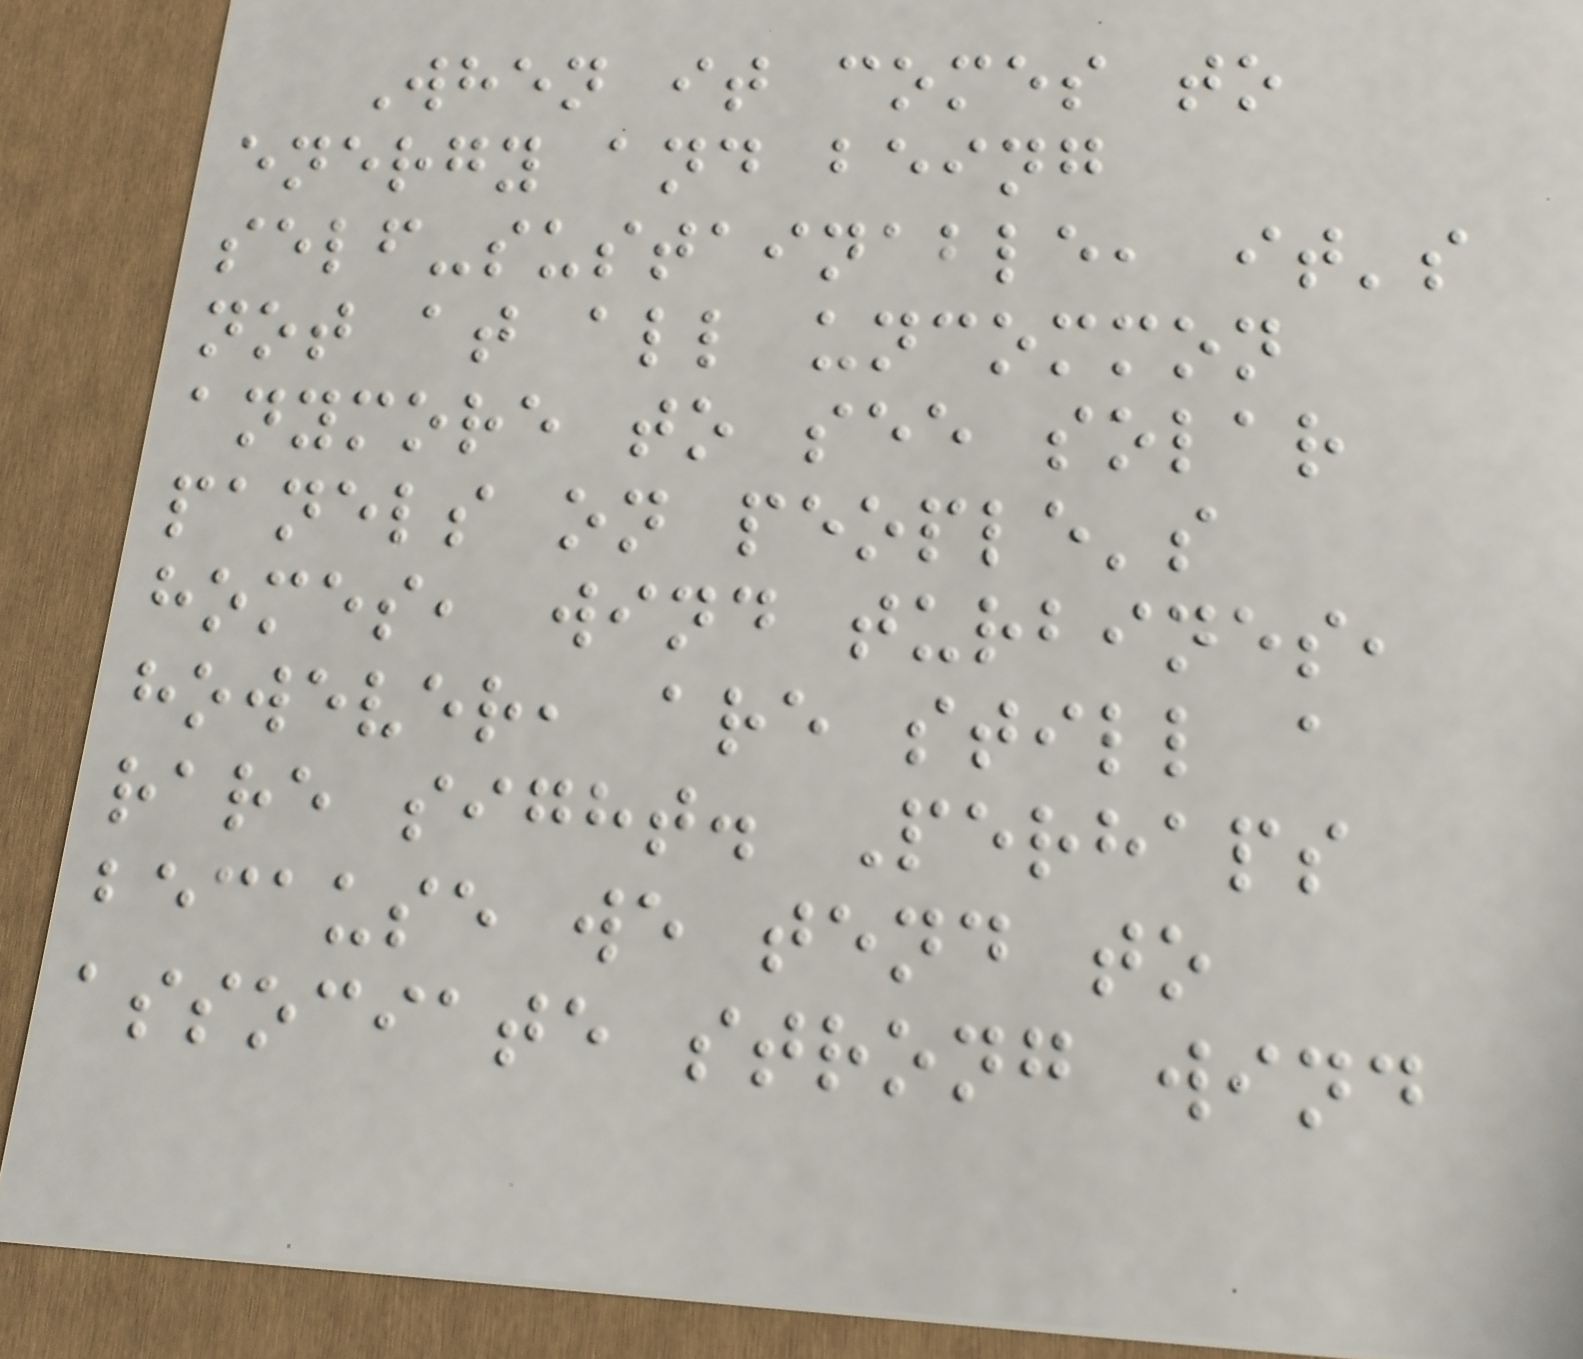When it comes to
energy and being
self-sustainable, it's
not at all uncommon
anymore to see solar
panels on people's
homes, wind turbines,
however, are still a
rare sight. Perhaps
because we tend to
associate strong wind
